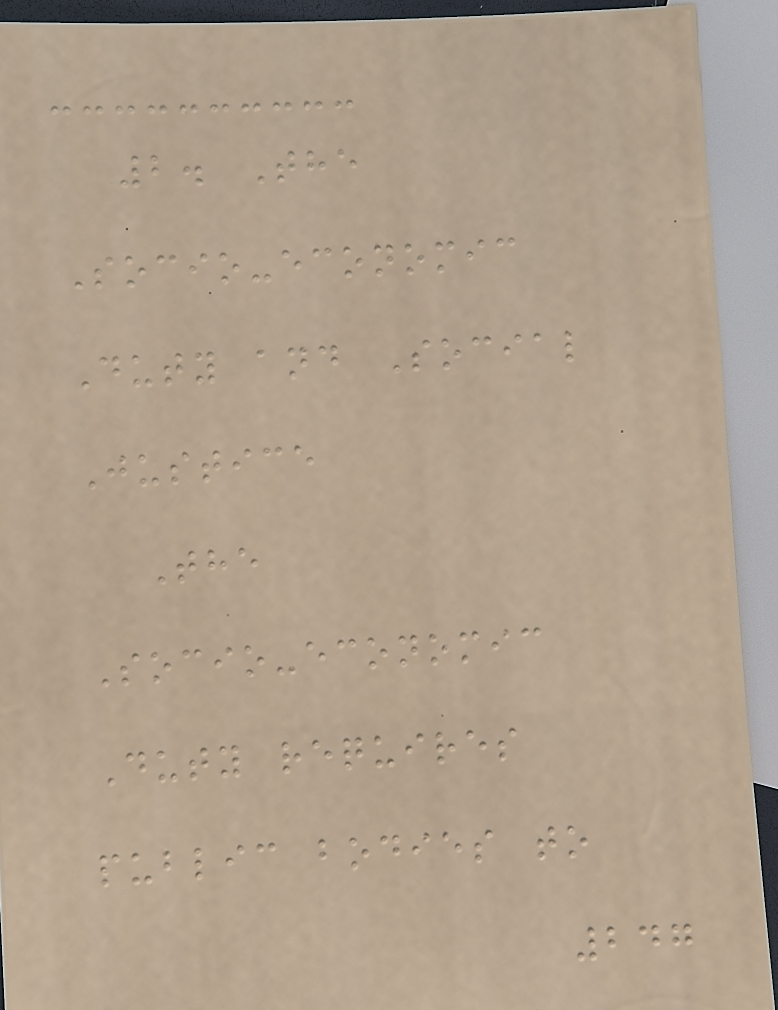2. The
Socio-economic
Duty and Social
Justice
The
Socio-economic
Duty requires
public bodies to
247
